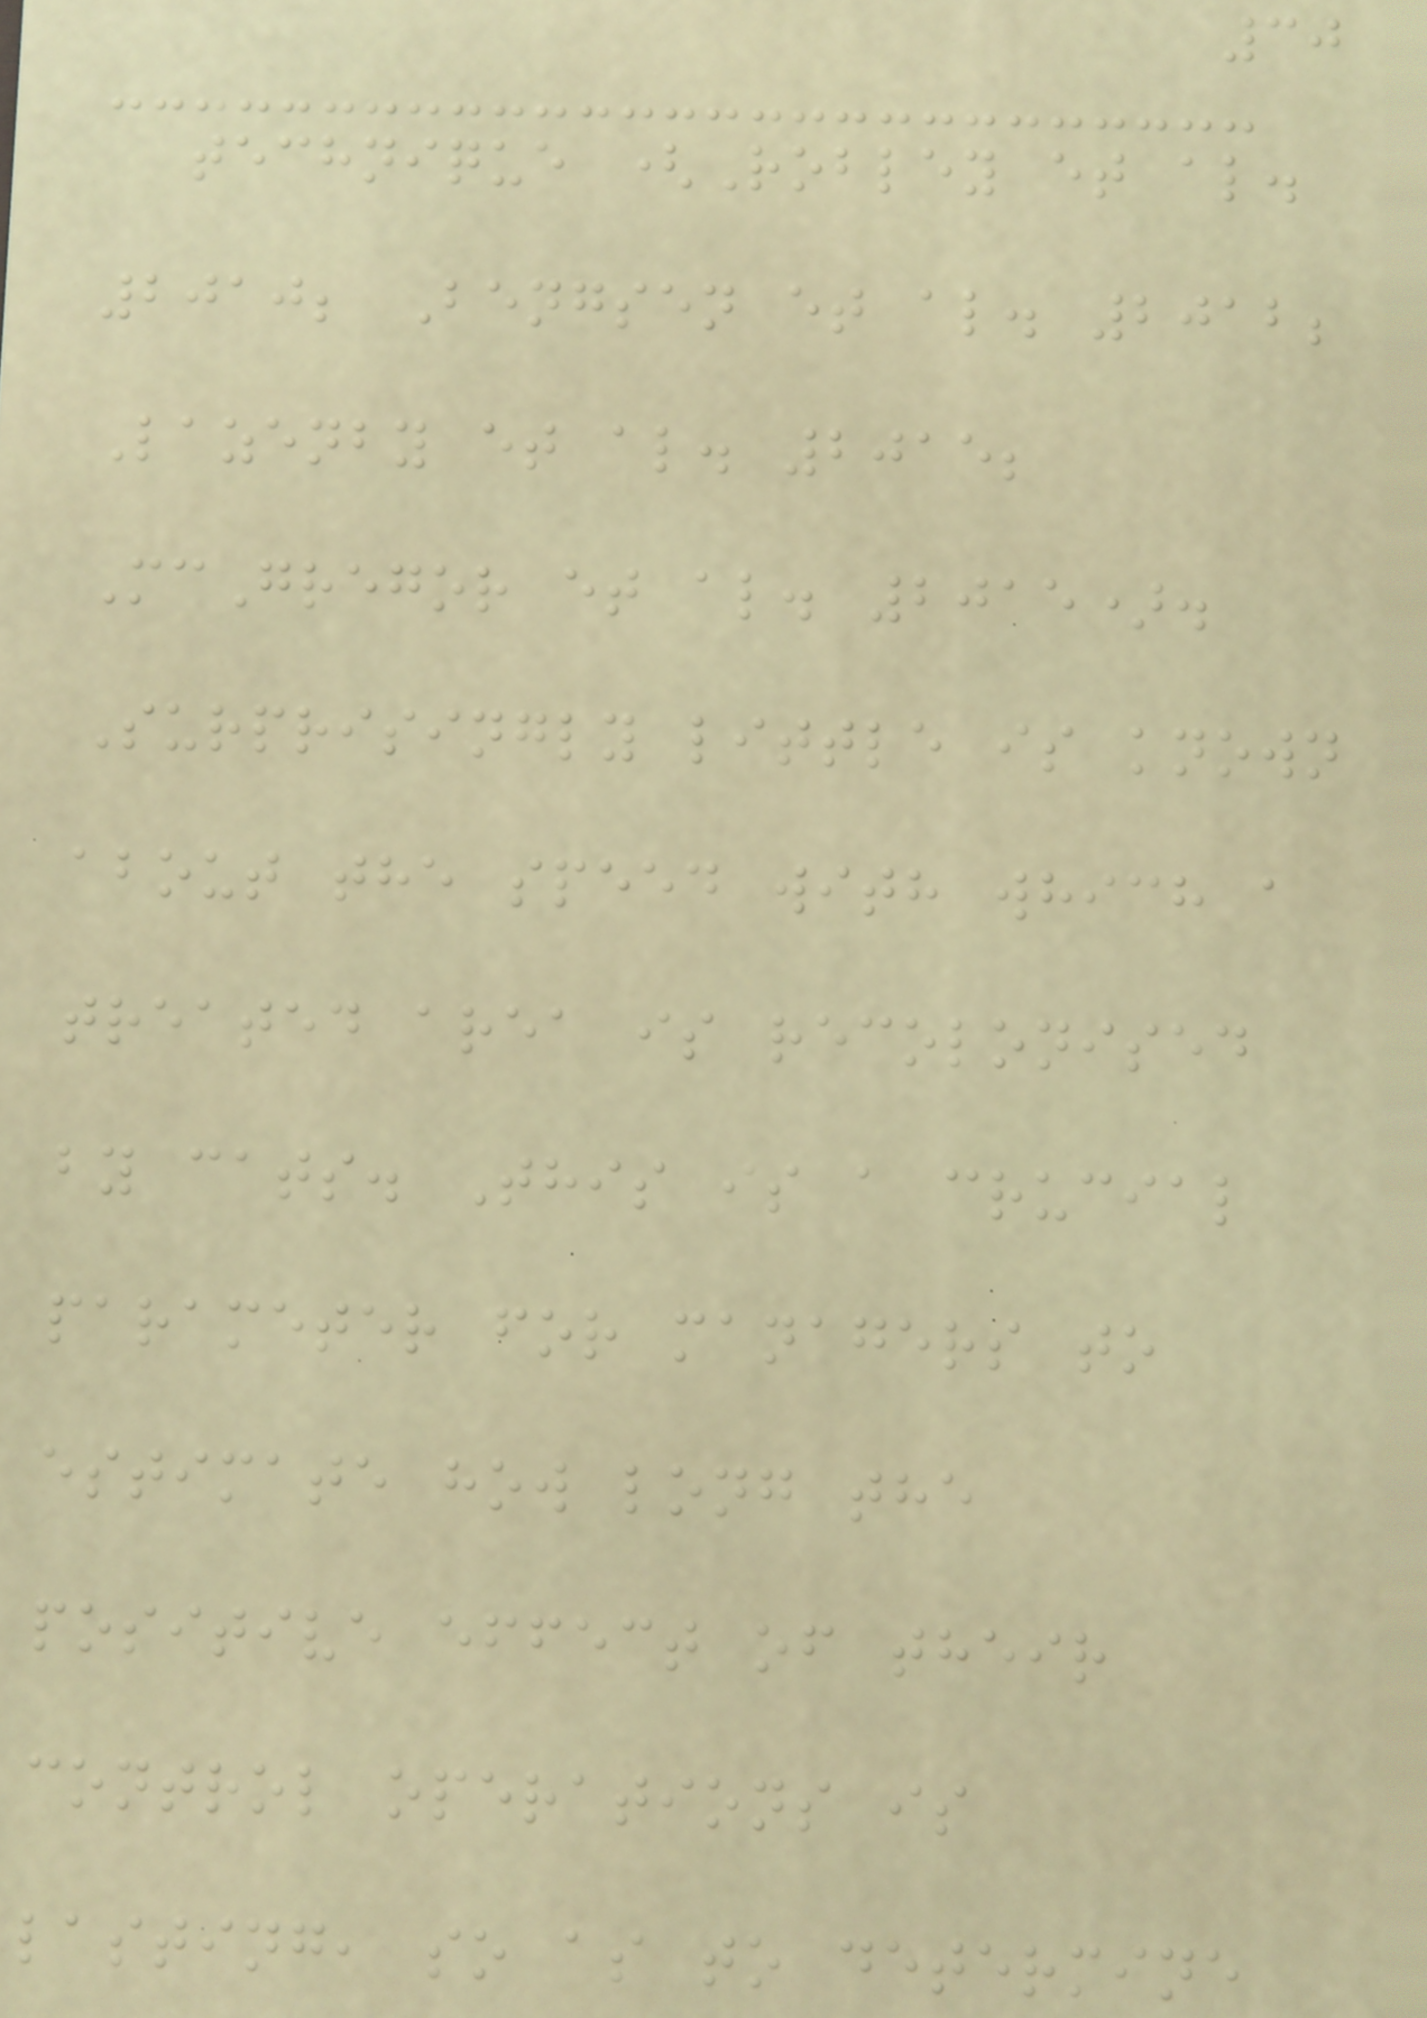30
technique (Robley et al.
2010; Bengsen et al. 2012;
Lazenby et al. 2015;
McGregor et al. 2015).
Surprisingly little is known
about the speed with which a
treated area is recolonised
by cats. This is a crucial
parameter for managers to
estimate how long the
positive effect of their
control operations is
lasting, so as to determine
